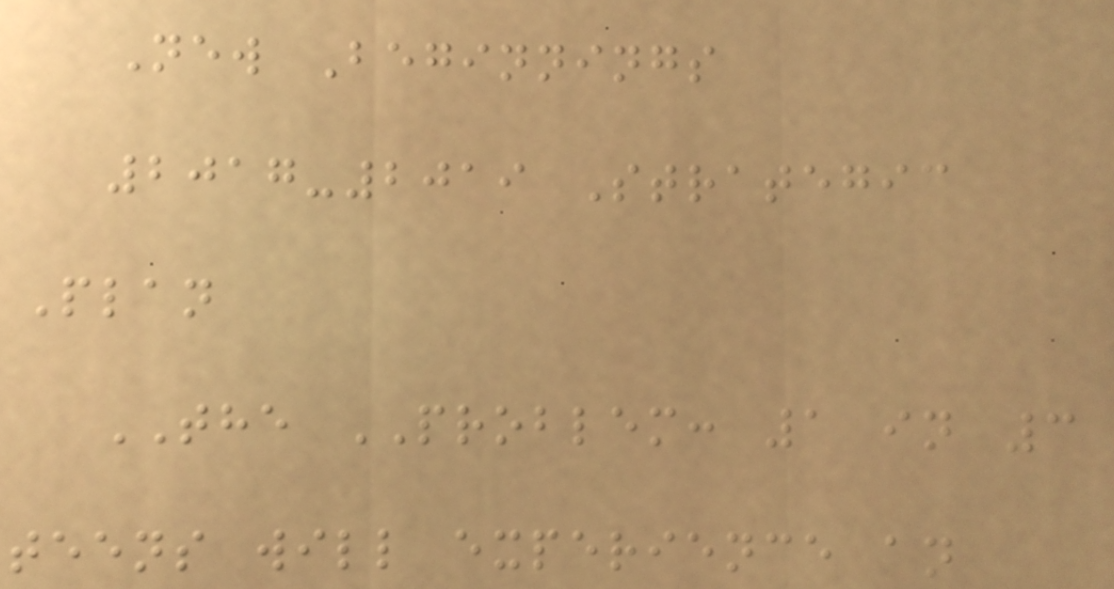New Beginnings
2017-2019 Strategic
Plan
THE PROBLEM: 1 in 3
teens will experience an
